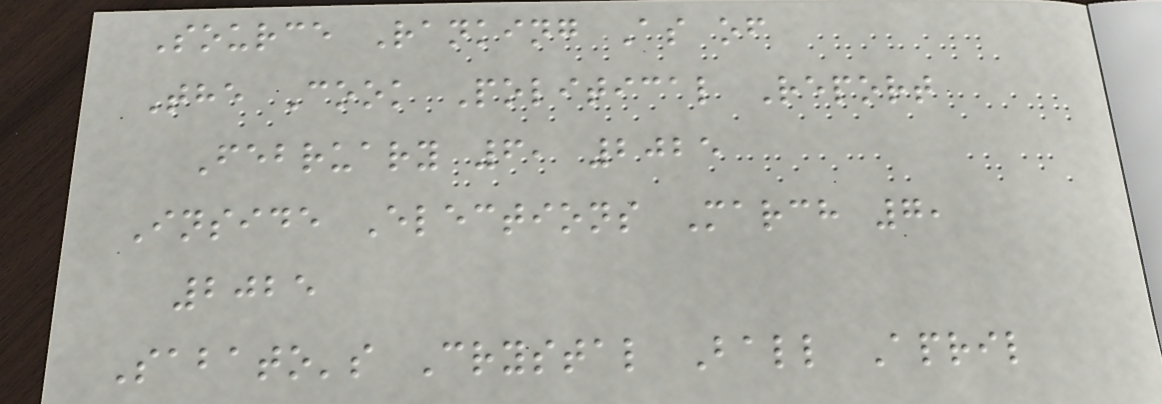Source Ranking As of
The Cook Political Report
February 6, 2025
Inside Elections March 7,
2025
Sabato's Crystal Ball April
